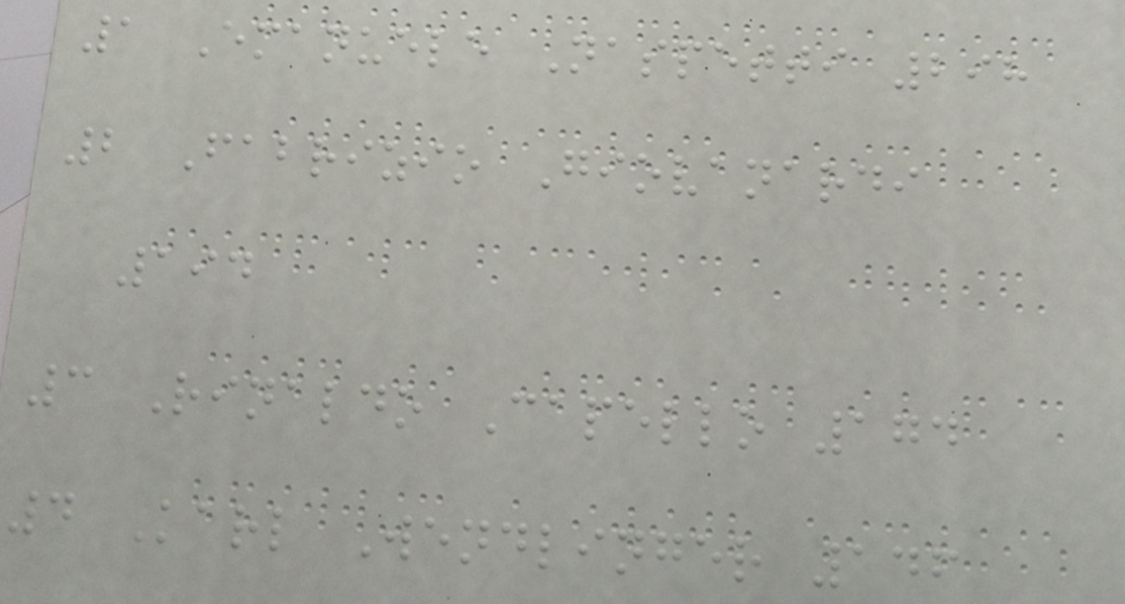1 Emanuele Naspetti 298
2 Fabrizio Giovanardi
194
3 Rinaldo Capello 174
4 Karl Wendlinger 146
